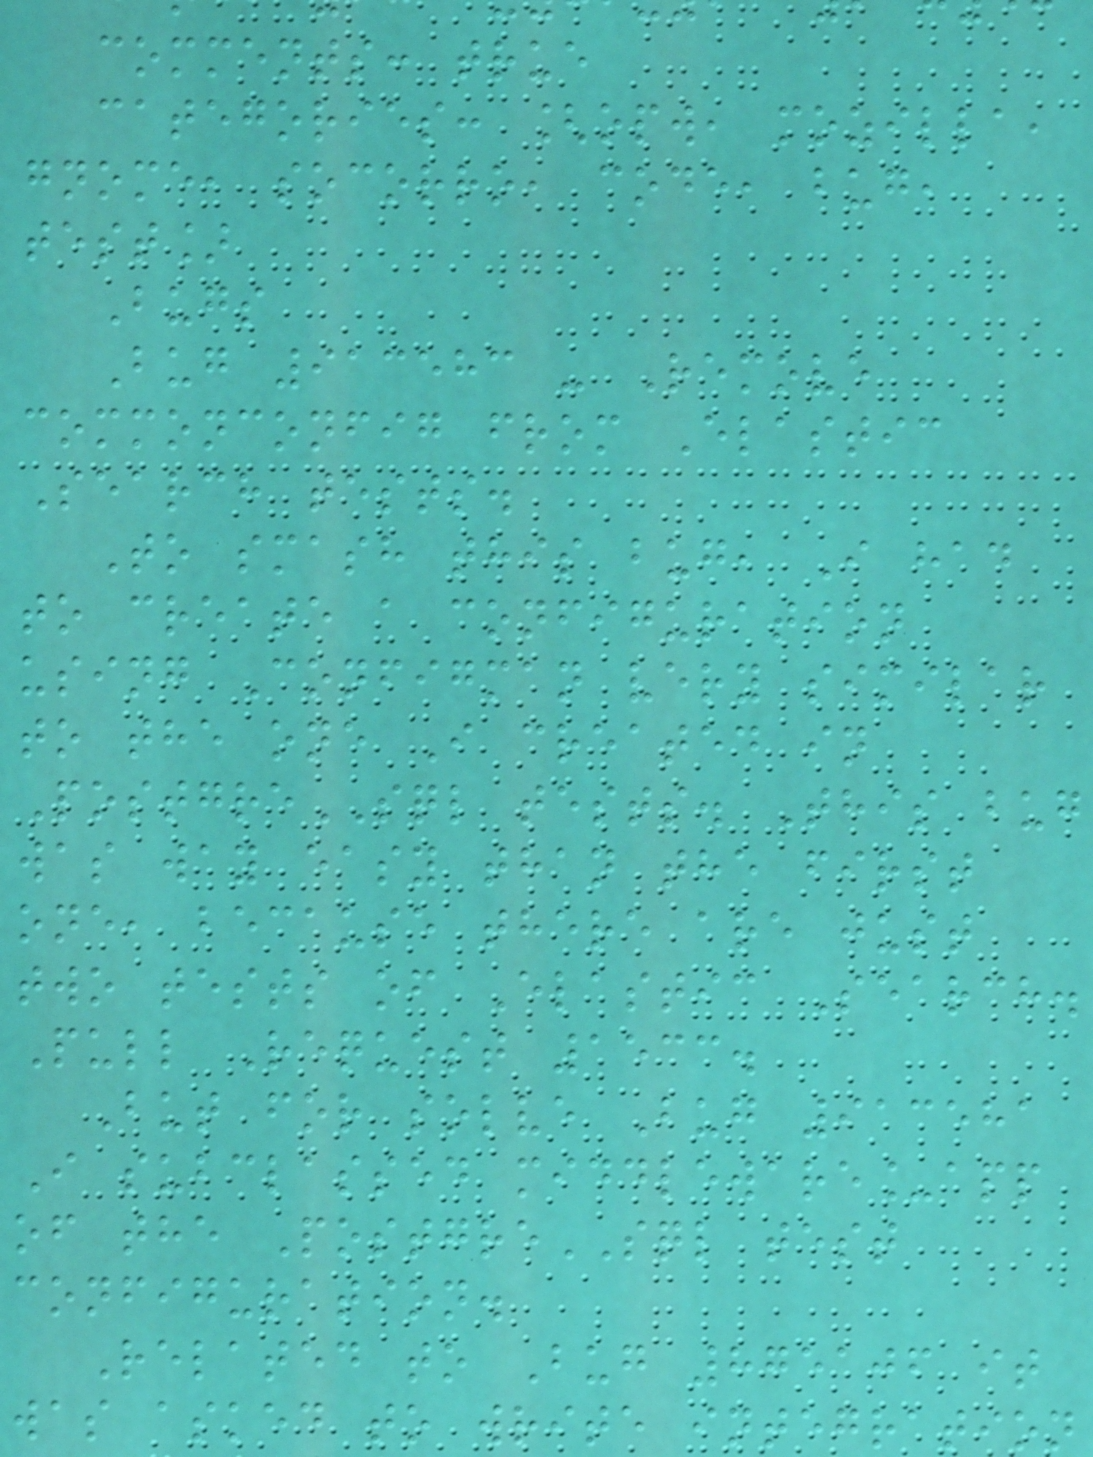comments: true
categories: [opw, mozilla,
gnome, socorro, code, bug,
test]
Bugs
Bug 913583 - Remove
commonconfig from Elastic
Search tests.
To smash this bug, I had
to create a configuration
using Configman very similar
to the one I created in
PostgreSQL tests. This bug
was way easy than the first
one, because there are just
two tests of Elastic Search.
Pull Request 1533.
But for solve Bug 913581
I subclassed middleware_app
of the PostgreSQL test
configuration.
Related to Bug 875106 it
was asked to write integration
